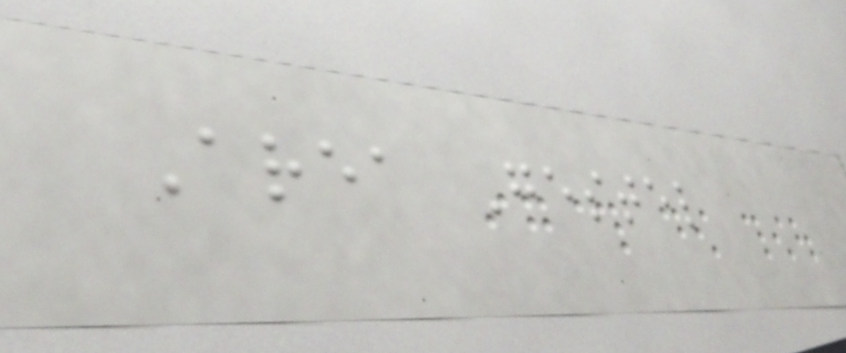Area Gestel
